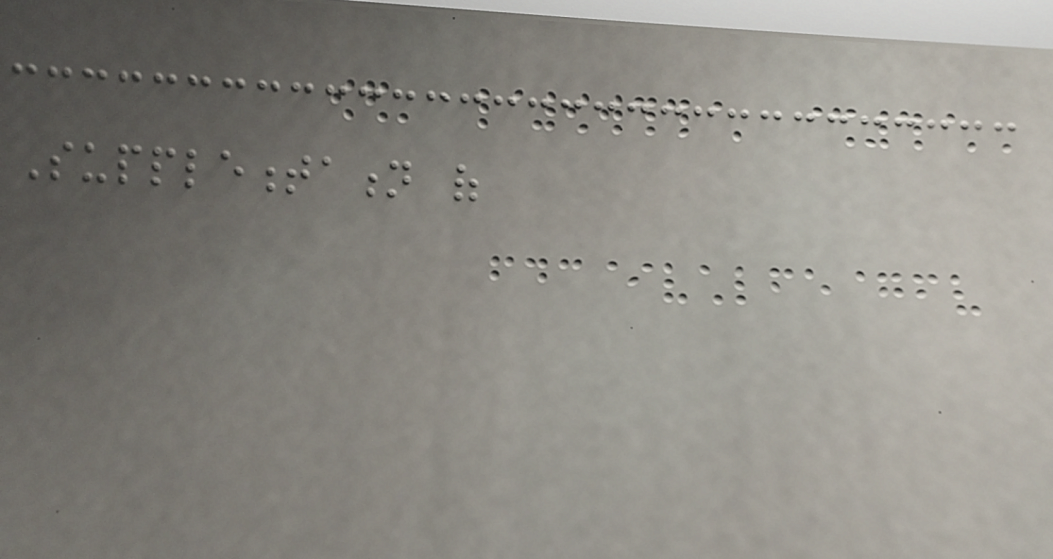Supplementation of
